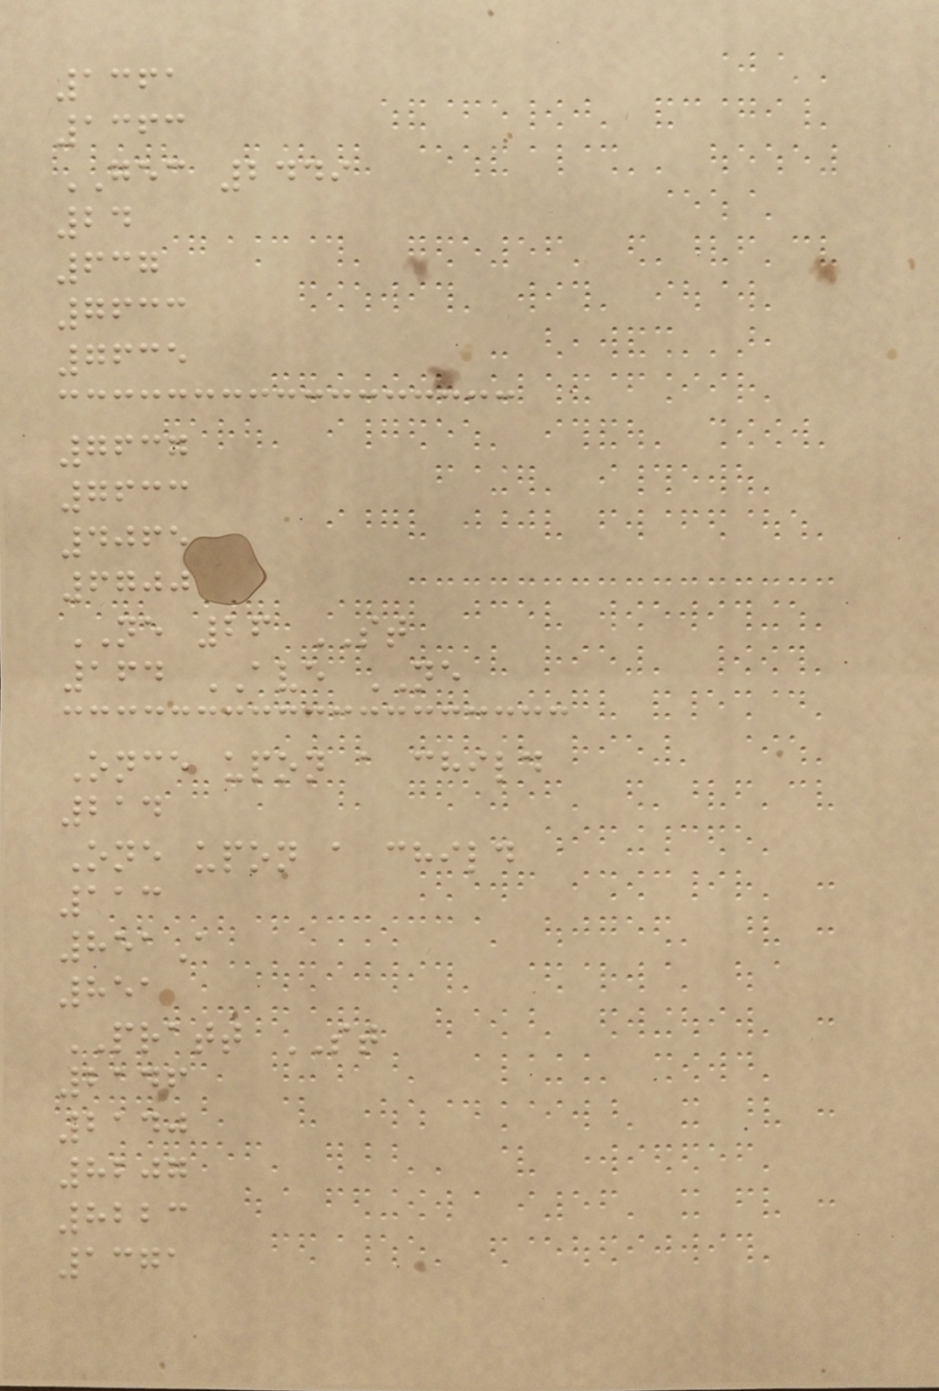1361
1363
GEC 2449
24
637
7633
7635
7637
7633
4065
6700
NE 26 ST
164 AVE NE
Once upon a child
214
One upon a child
113
851A
851
PRATT ST
2146
2140
8207
8223
1371
